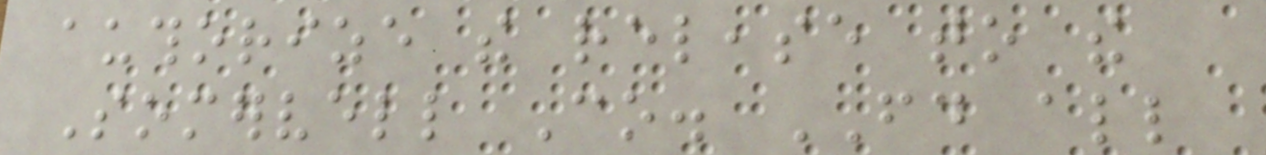authorize the release to the
Somervell Co. FD all
